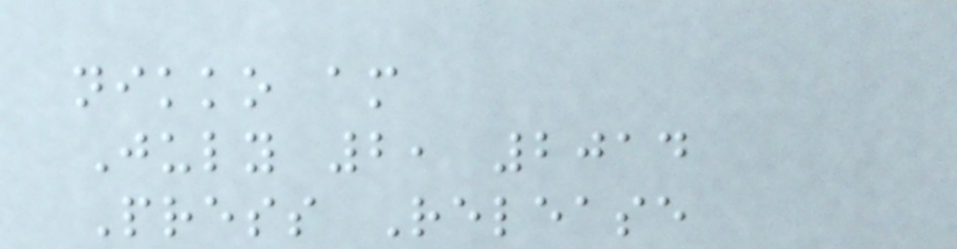nikko am
July 2, 2014
Press Release
